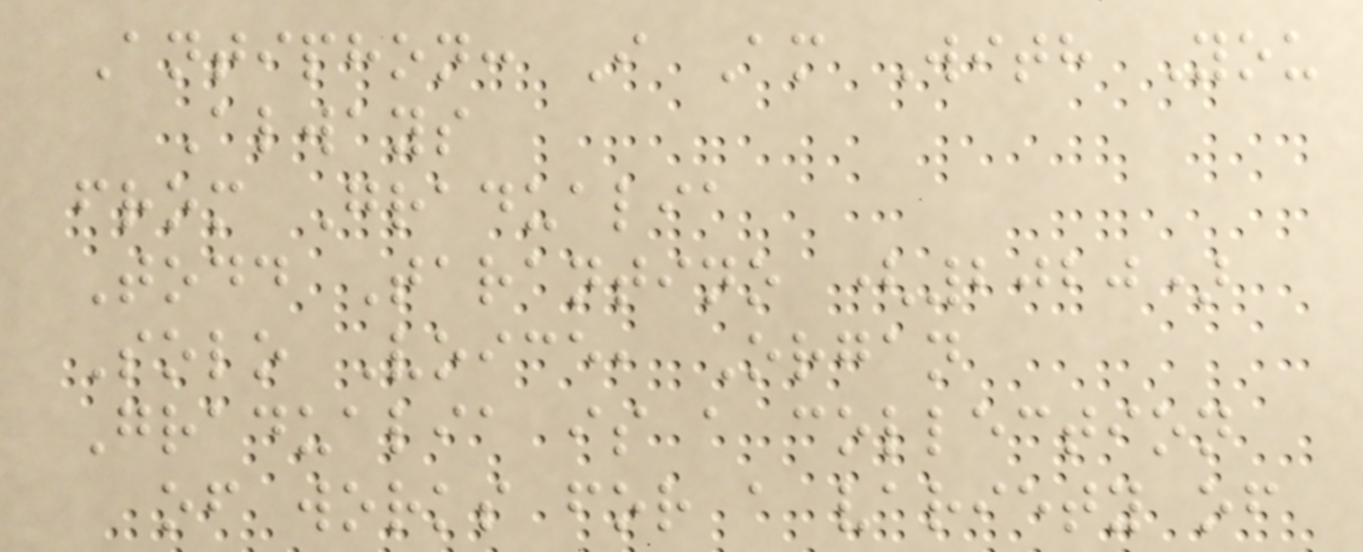Antiphon: I Am With You
Always
from Gradualia
Todd Tarantino (2020)
Solo Voice, Organ
Gradualia is a collection
of works for a variety of
